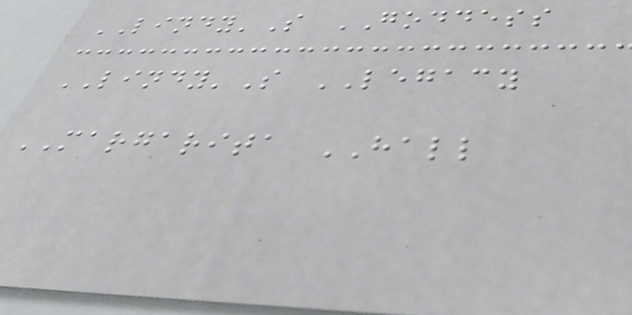LINDY'S GODDESS
LINDY'S LEGACY
MARGARITA HALL
